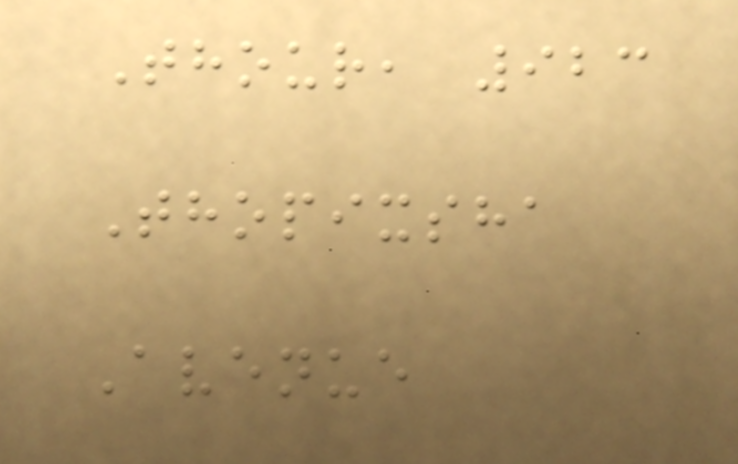Thour, 923
Thopixsha
Avenue
